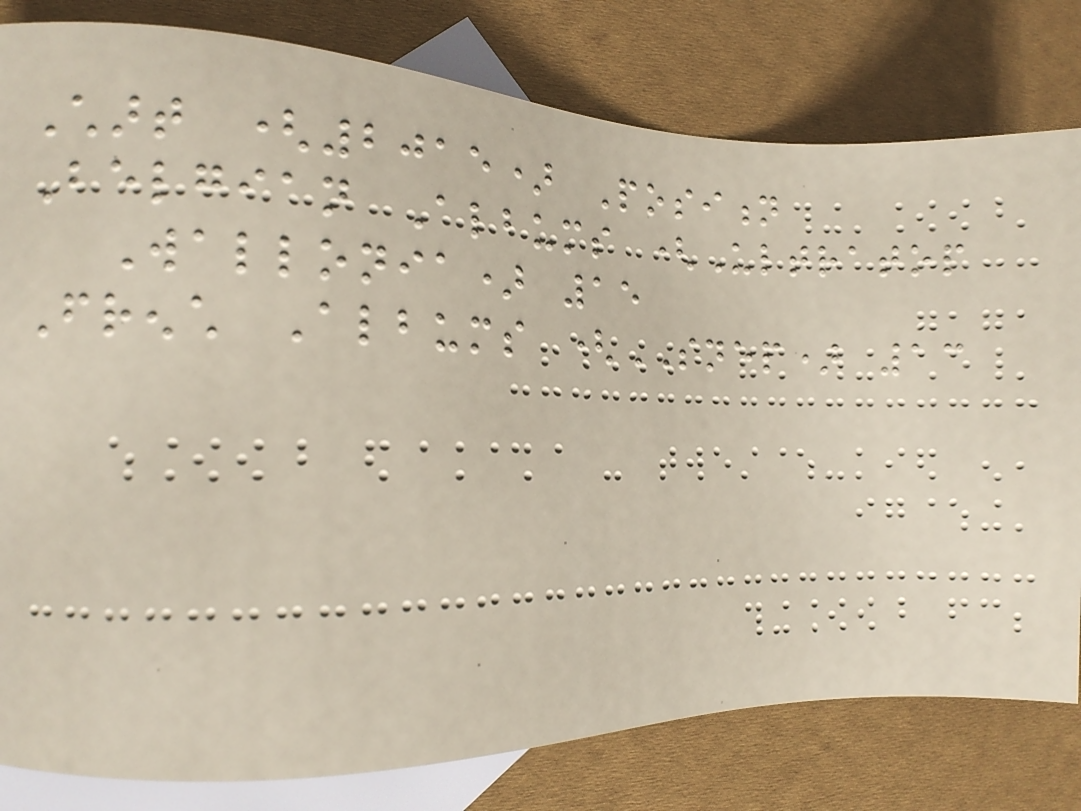Chart (2015) Position
Belgian Albums (Ultratop
Wallonia) 15
French Albums (SNEP) 13
